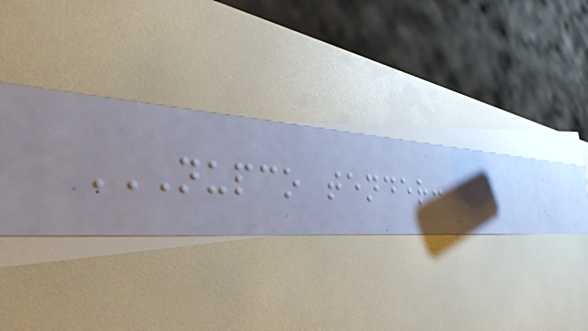NUPCO TENDER:
